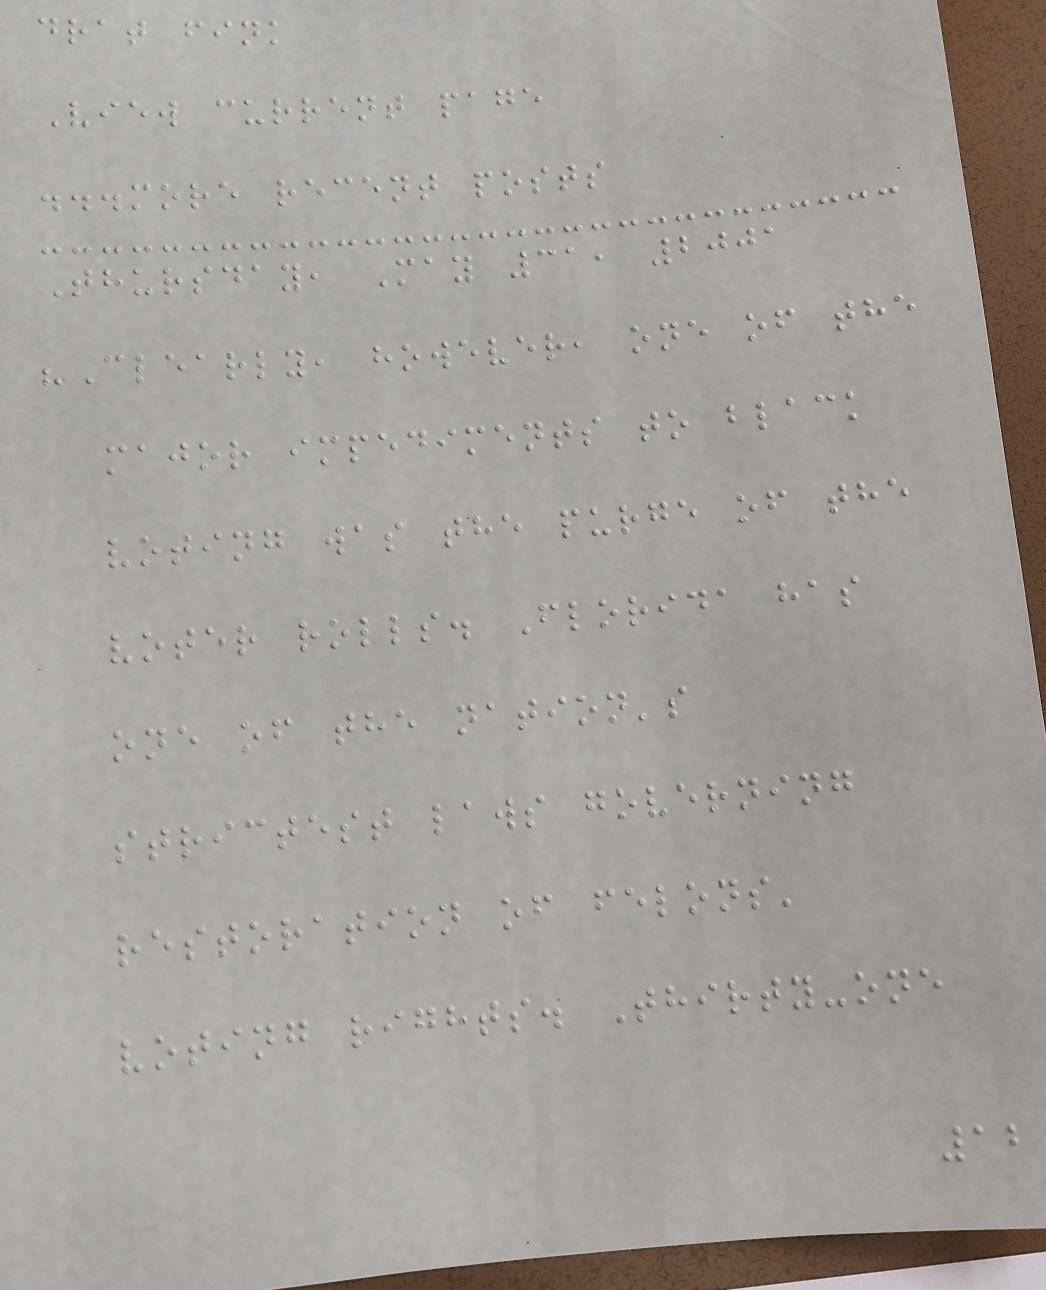drat fink
View current page
...more recent posts
Thursday, May 31, 2001
"Clearly, however, one of the
major impediments to black
voting was the purge of the
voter rolls. Florida has
one of the nation's
strictest laws governing
restoration of felons'
voting rights. Thirty-one
12
